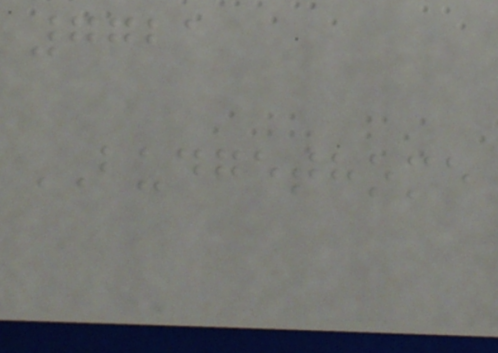7721
BUDGETHOME
